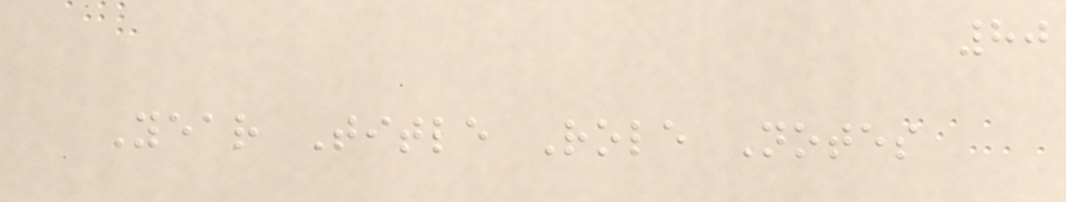80
Year Title Role Notes
